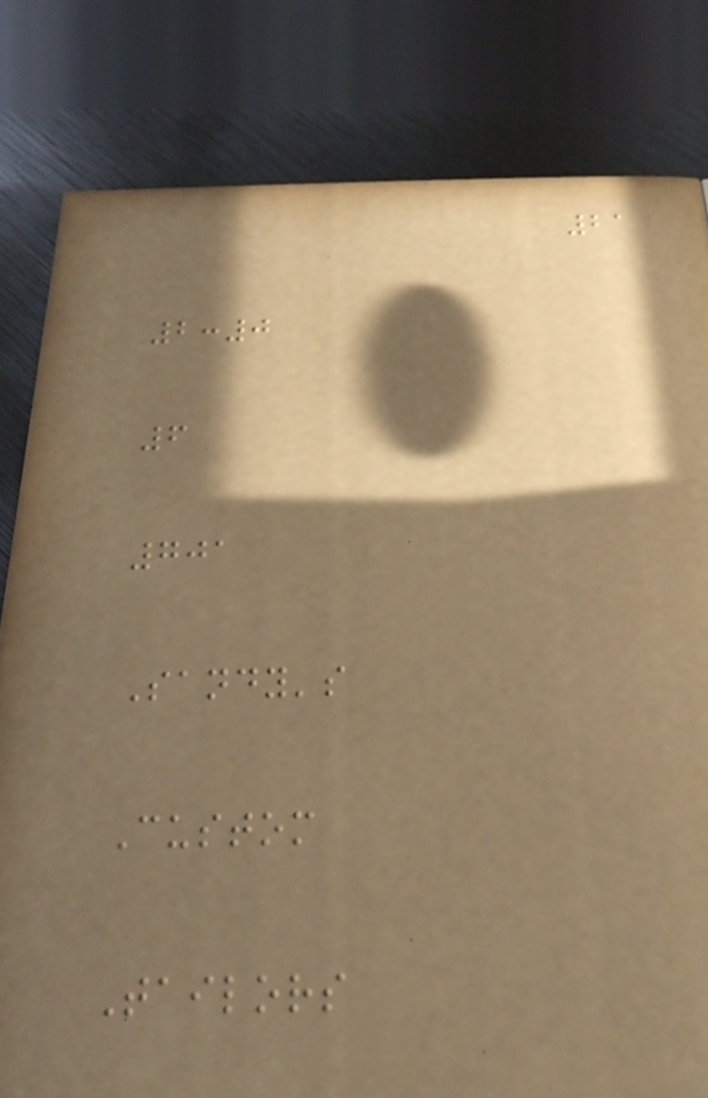21
2:0
6
701
Sandy's
Custom
Tailors
